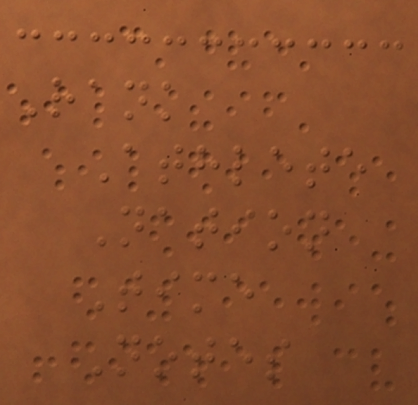Rank
Athlete
Nation
Time
Notes
